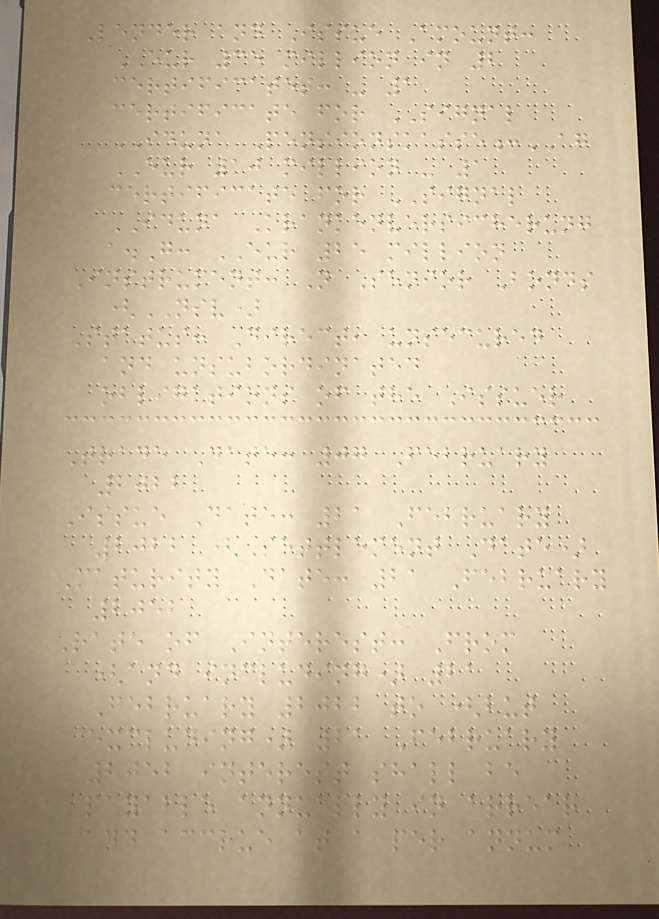Lender and Issue Amount:
EUR 35 million in 2
certificates: - 1
certificate for SIGNAL
IDUNA Pensionskasse:AG
EUR 10 million - 1
certificate for SIGNAL
IDUNA Krankenversicherung
a.G: EUR 25 million
Instrument: N Senior Bonds
(NSV)
Status: Direct, unsecured
and unsubordinated
obligations of the Issuer
Trade Date: 07 February
2022
Issue Date: 21 February
2022 (Settlement Date)
Maturity Date: 21 February
2052
Rate of Interest: From
(and including) 21
February 2022 to (but
excluding) 21 February
2052 interest shall be
payable annually in arrear
and accrue at a per annum
